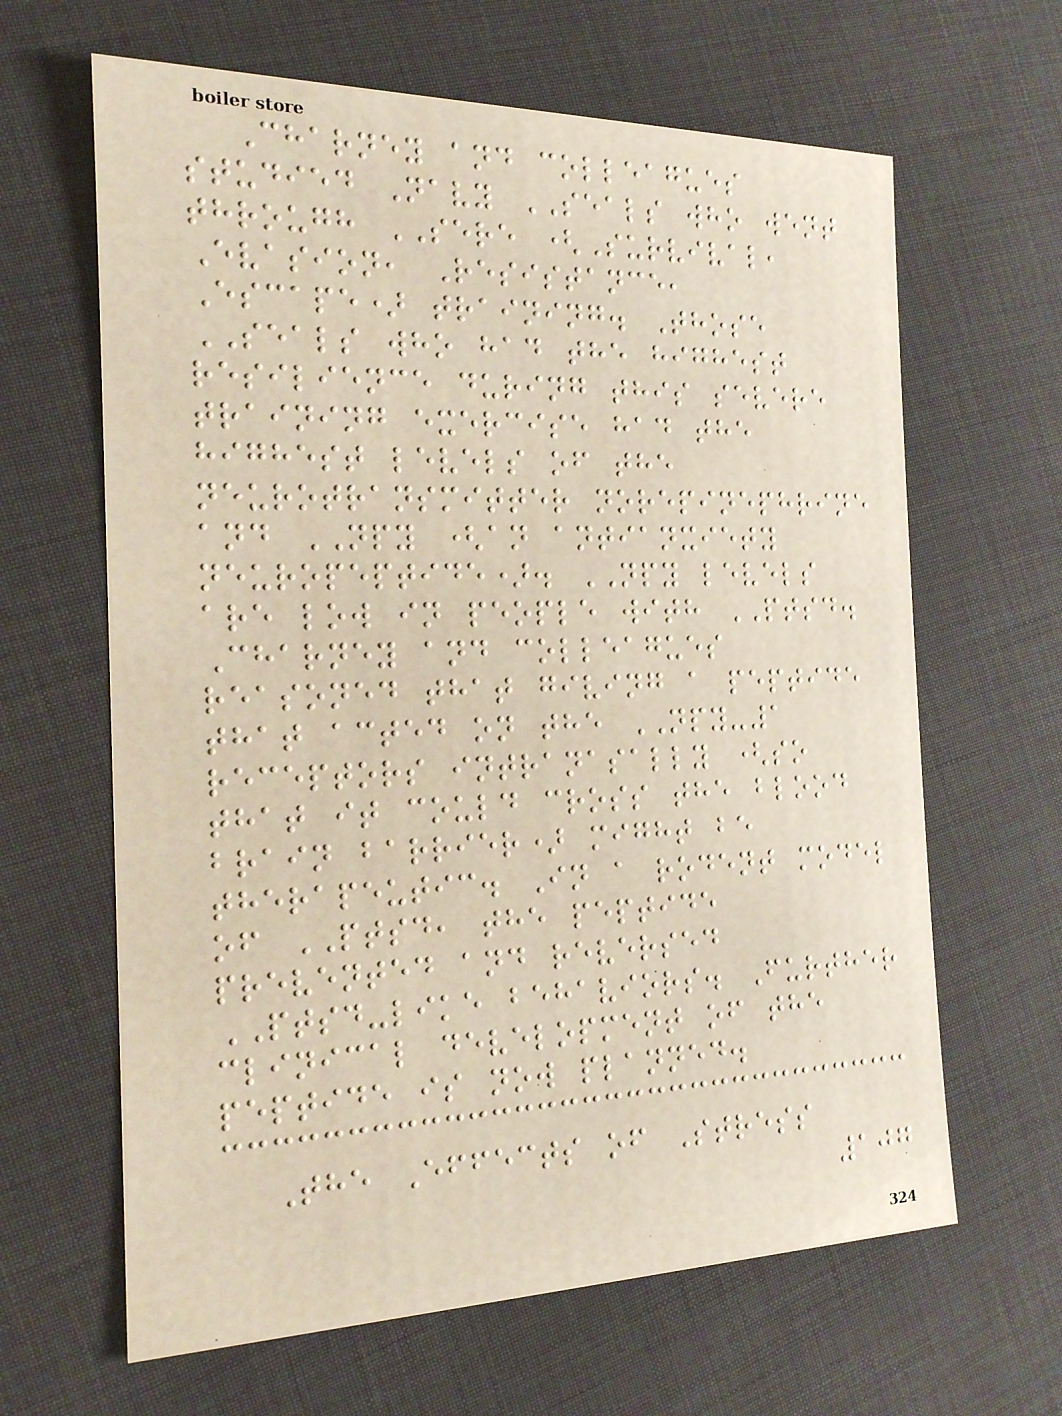Charney and colleagues
studied Navy SEALS who went
through SERE (Survival,
Evasion, Resistance,
Escape) training. Those
SEALS who had the highest
resilience during this severe
training exercise had the
highest levels of the
neurotransmitter norepinephrine
and NPY (an antianxiety
neuropeptide). NPY levels
are low in people with PTSD.
Charney and colleagues
reasoned that giving a peptide
that acted on the NPY-1
receptors intranasally (so
that it could cross the blood
brain barrier) might be
therapeutic. In a rodent model
of PTSD, the peptide
prevented and reversed
PTSD-like behaviors. Further
clinical development of the
peptide is now planned.
The Effects of Stress
107
